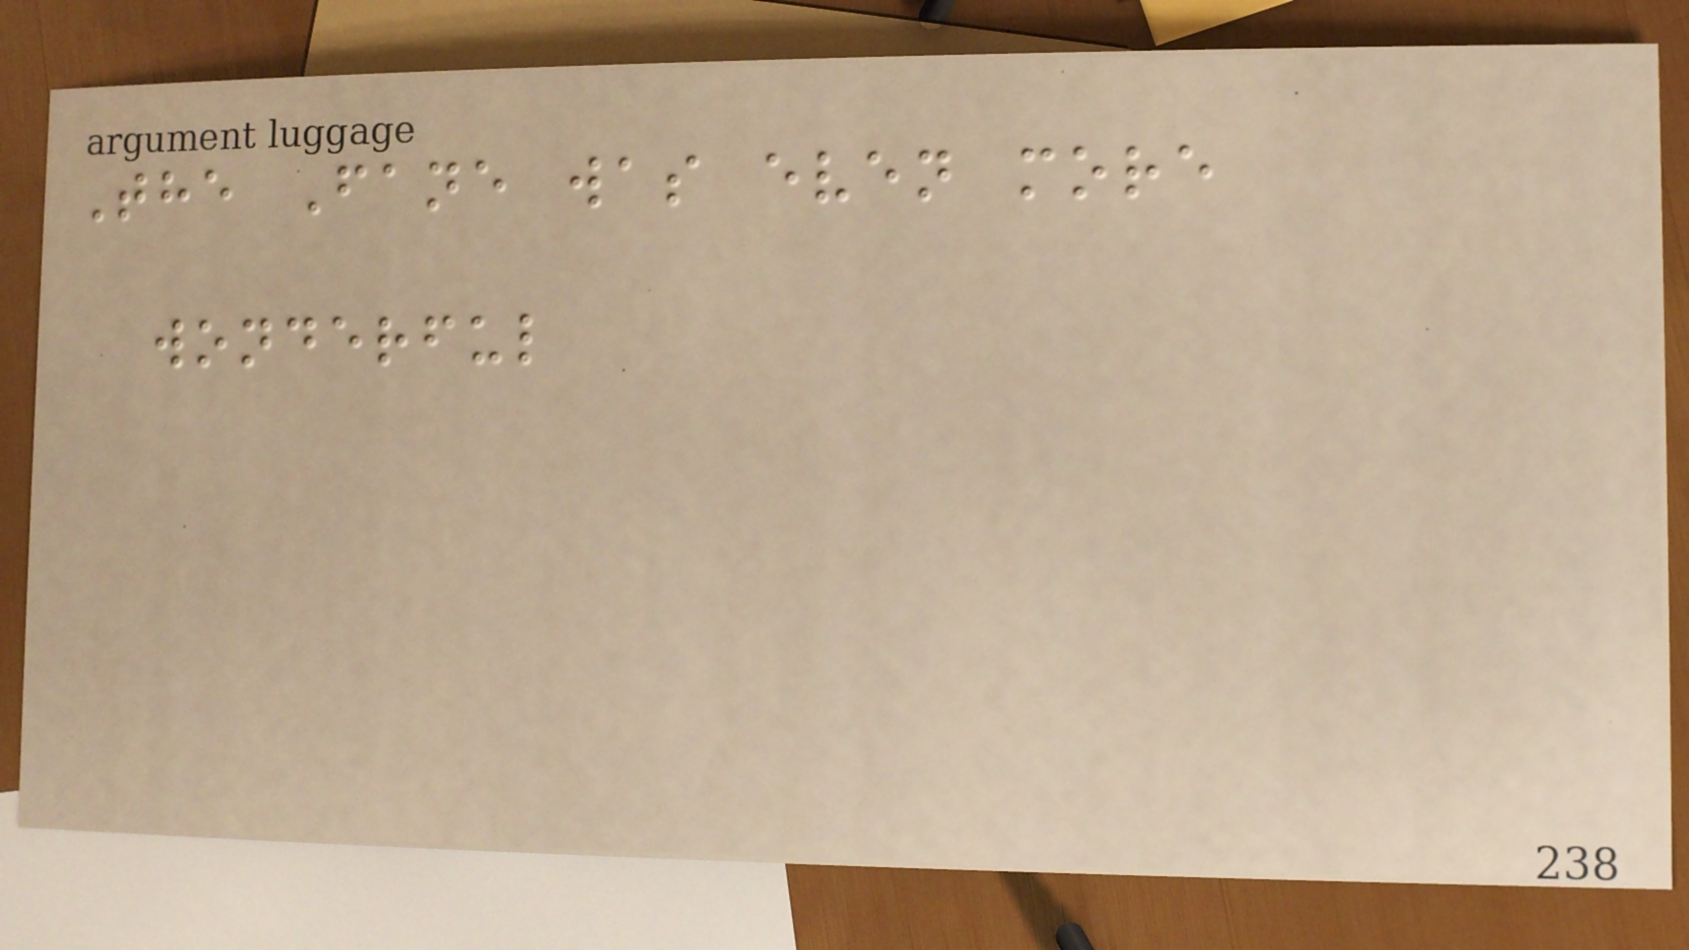The Fane was even more
wonderful
